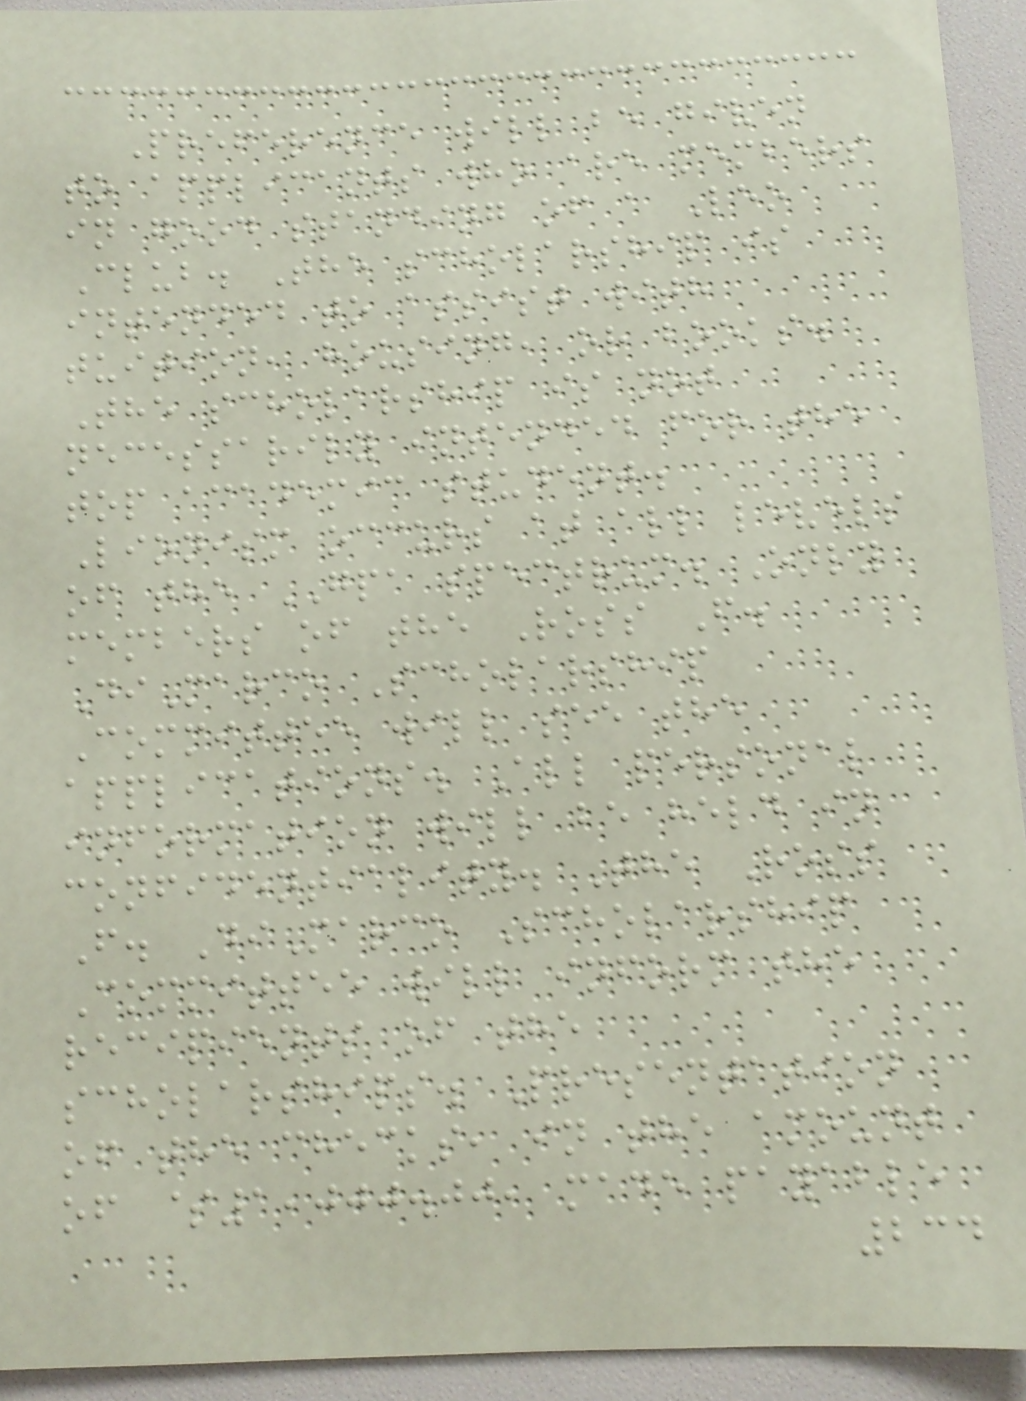Preference will be given
to applicants who are members
in good standing of a Leo
Club. The scholarship is
intended to assist with
tuition, housing, or books.
The scholarship is not
necessarily intended for the
top academic student.
Lionism occurs at all levels
of the GPA spectrum. Only
members of the Ross F.
DiMarco Scholarship
Committee will see the
applications. All personal
information will be held in
confidentiality. The Ross
F. DiMarco Scholarship
Committee will inform the
recipients of the
scholarships. Presentation
of the checks, in the amount
of $1,000.00, made payable
234
